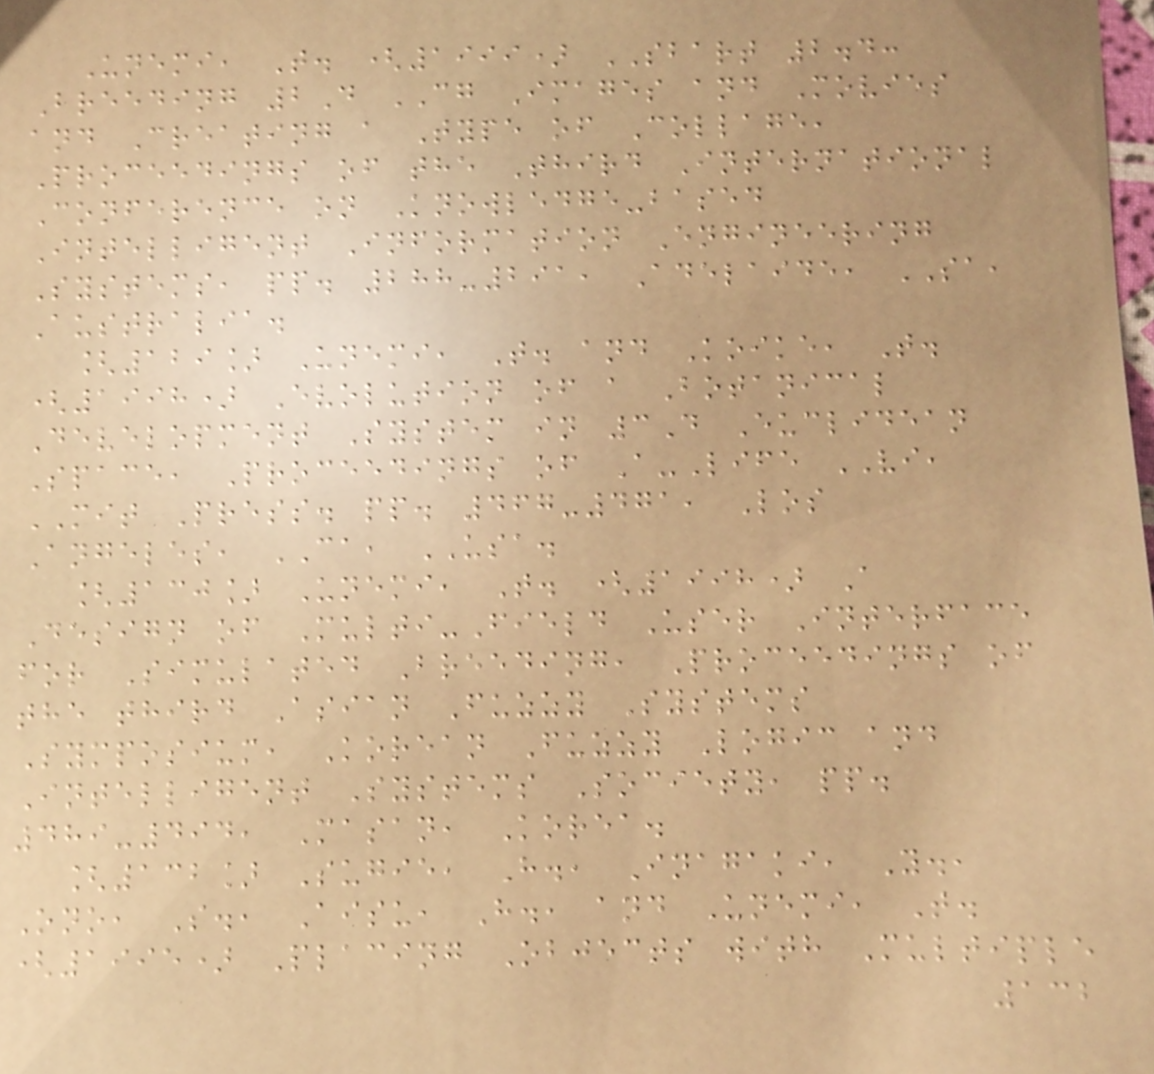Unemi, T. (1999) SBART 2.4:
Breeding 2D CG Images and Movies
and Creating a Type of Collage,
Proceedings of the Third International
Conference on Knowledge-based
Intelligent Information Engineering
Systems, pp. 288-291, Adelaide, SA,
Australia.
[129] Unemi, T. and Koike, T.
(1998) Evolution of a Botanical
Development System in 3D Euclidean
Space, Proceedings of A-Life VI,
MIT Press. pp. 467-471, Los
Angeles, CA, USA.
[130] Unemi, T. (1998) A
Design of Multi-Field User Interface
for Simulated Breeding, Proceedings of
the third Asian Fuzzy Systems
Symposium, Korean Fuzzy Logic and
Intelligent Systems Society, pp.
489-494, Masan, Korea.
[132] Sugie, H., Inagaki, Y.,
Ono, S., Aisu, H., and Unemi, T.
(1995) Placing Objects with Multiple
132
